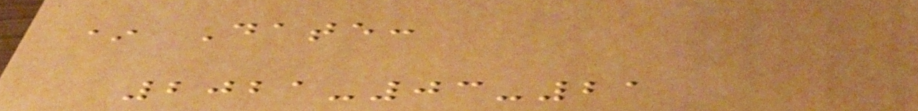* Date:
2021-03-21
